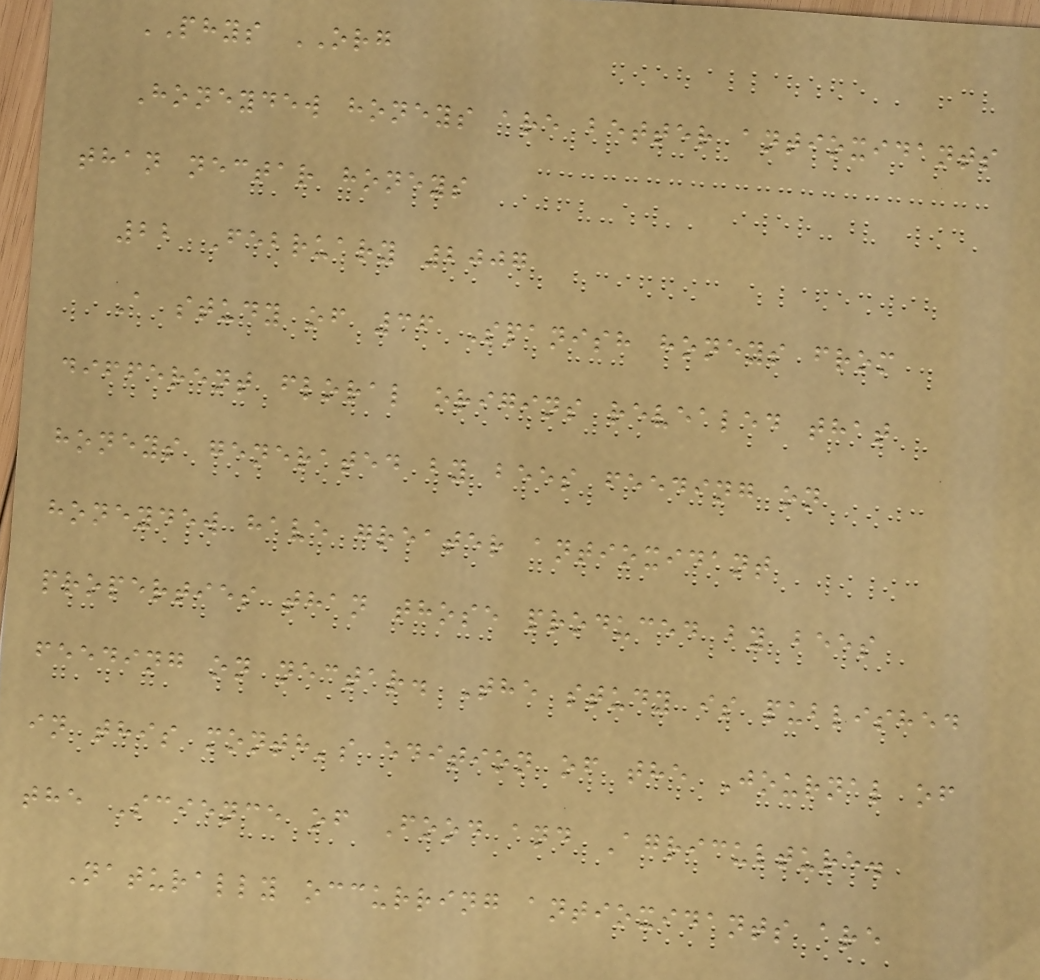PHYS ORG
Honeydew honeys are better antioxidants
than nectar honeys
22 February 2007
A study of 36 Spanish honeys from
different floral origins revealed that
honeys generated by bees feeding on
honeydew have greater antioxidant
properties than those produced by bees
feeding on nectar. The study is published
in this month's edition of the Journal of
the Science of Food and Agriculture.
Naturally occurring antioxidants are
